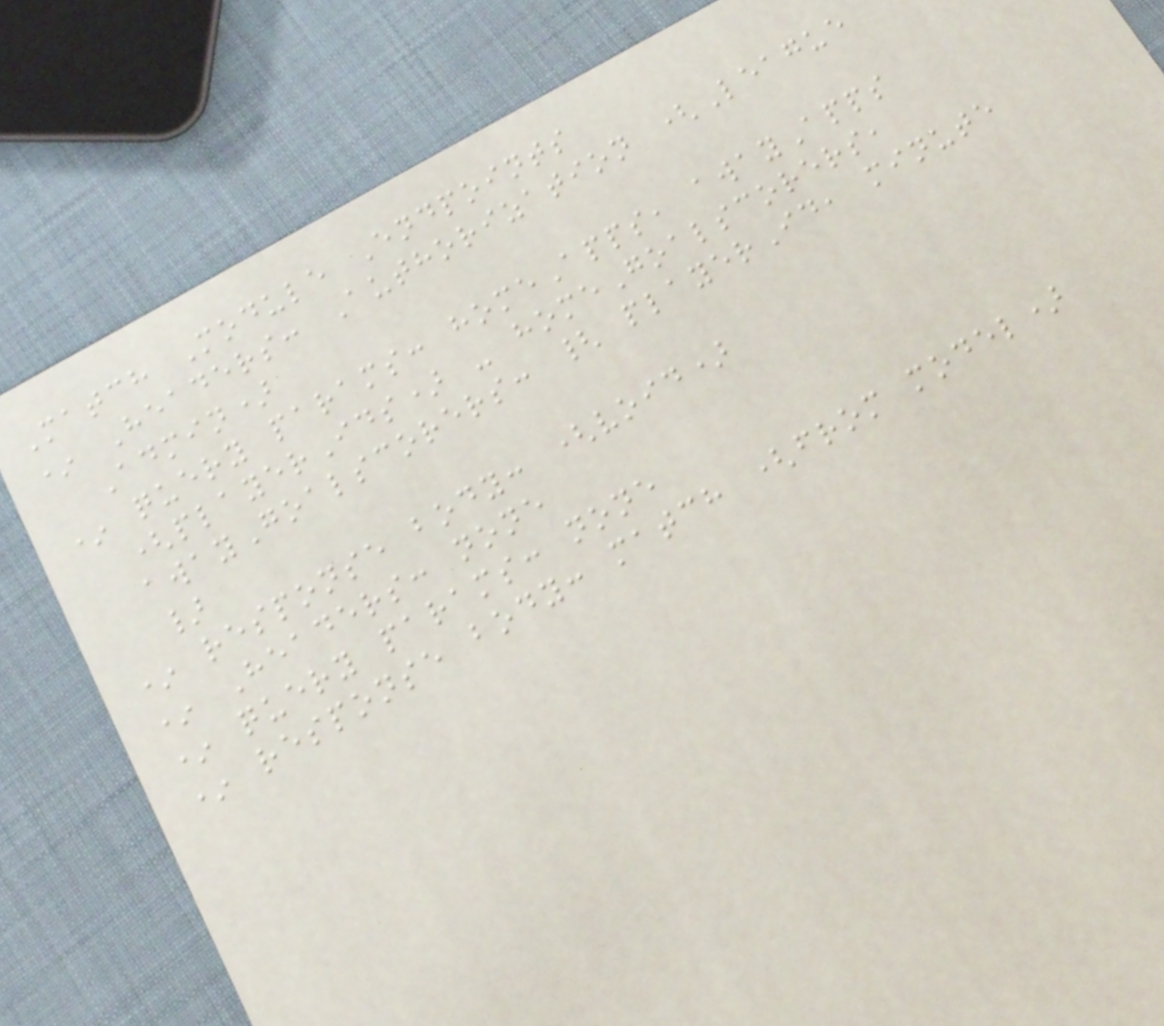Match Module Endpoints
* Headers: Authorization (League
Admin)
* query params: homeApps, awayApps
(playerIds) - homeGoalscorers,
awayGoalscorers: { playerId, minute
}
* response body: (void)
* Headers: none
* query params: none
* response body: match (from model)
